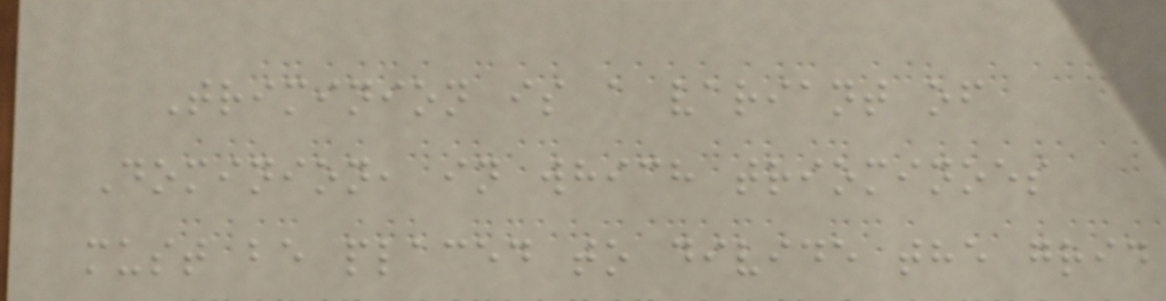Triminion is a variant of
Dominion, in which triominoes
must be placed to divide the grid
